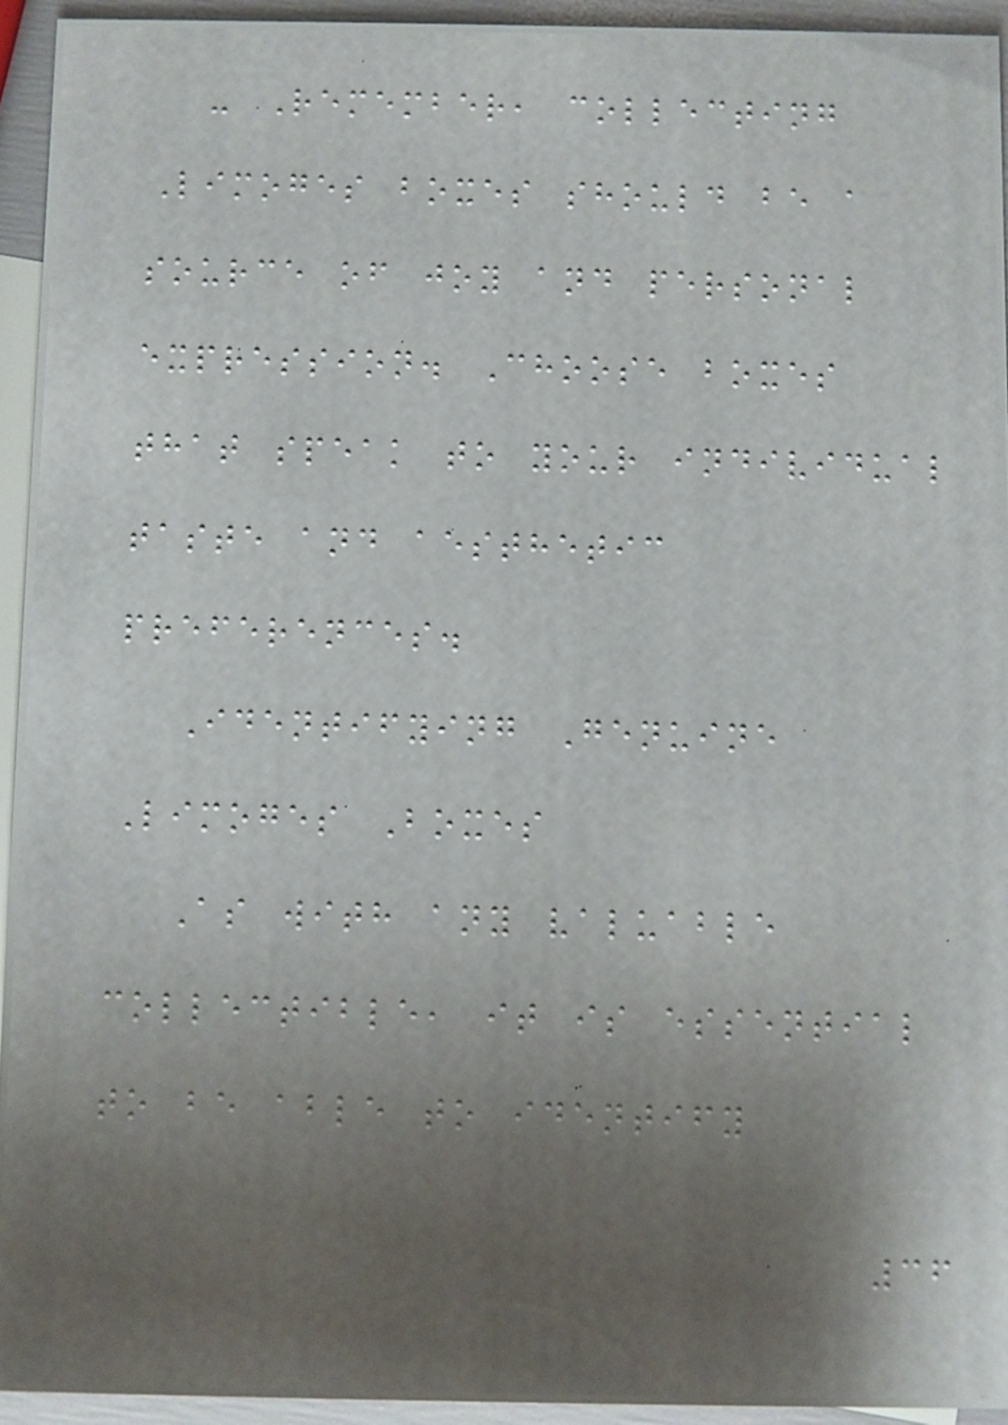- Remember, collecting
Limoges boxes should be a
source of joy and personal
expression. Choose boxes
that speak to your individual
taste and aesthetic
preferences.
Identifying Genuine
Limoges Boxes
As with any valuable
collectible, it is essential
to be able to identify
36
